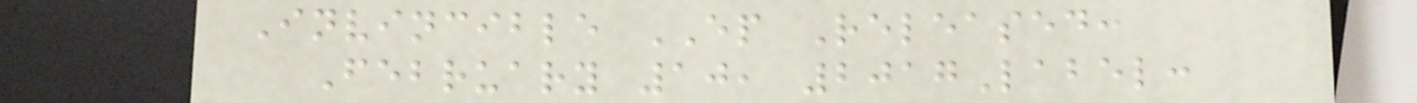Invincible EP Released:
February 10, 2017Label:
